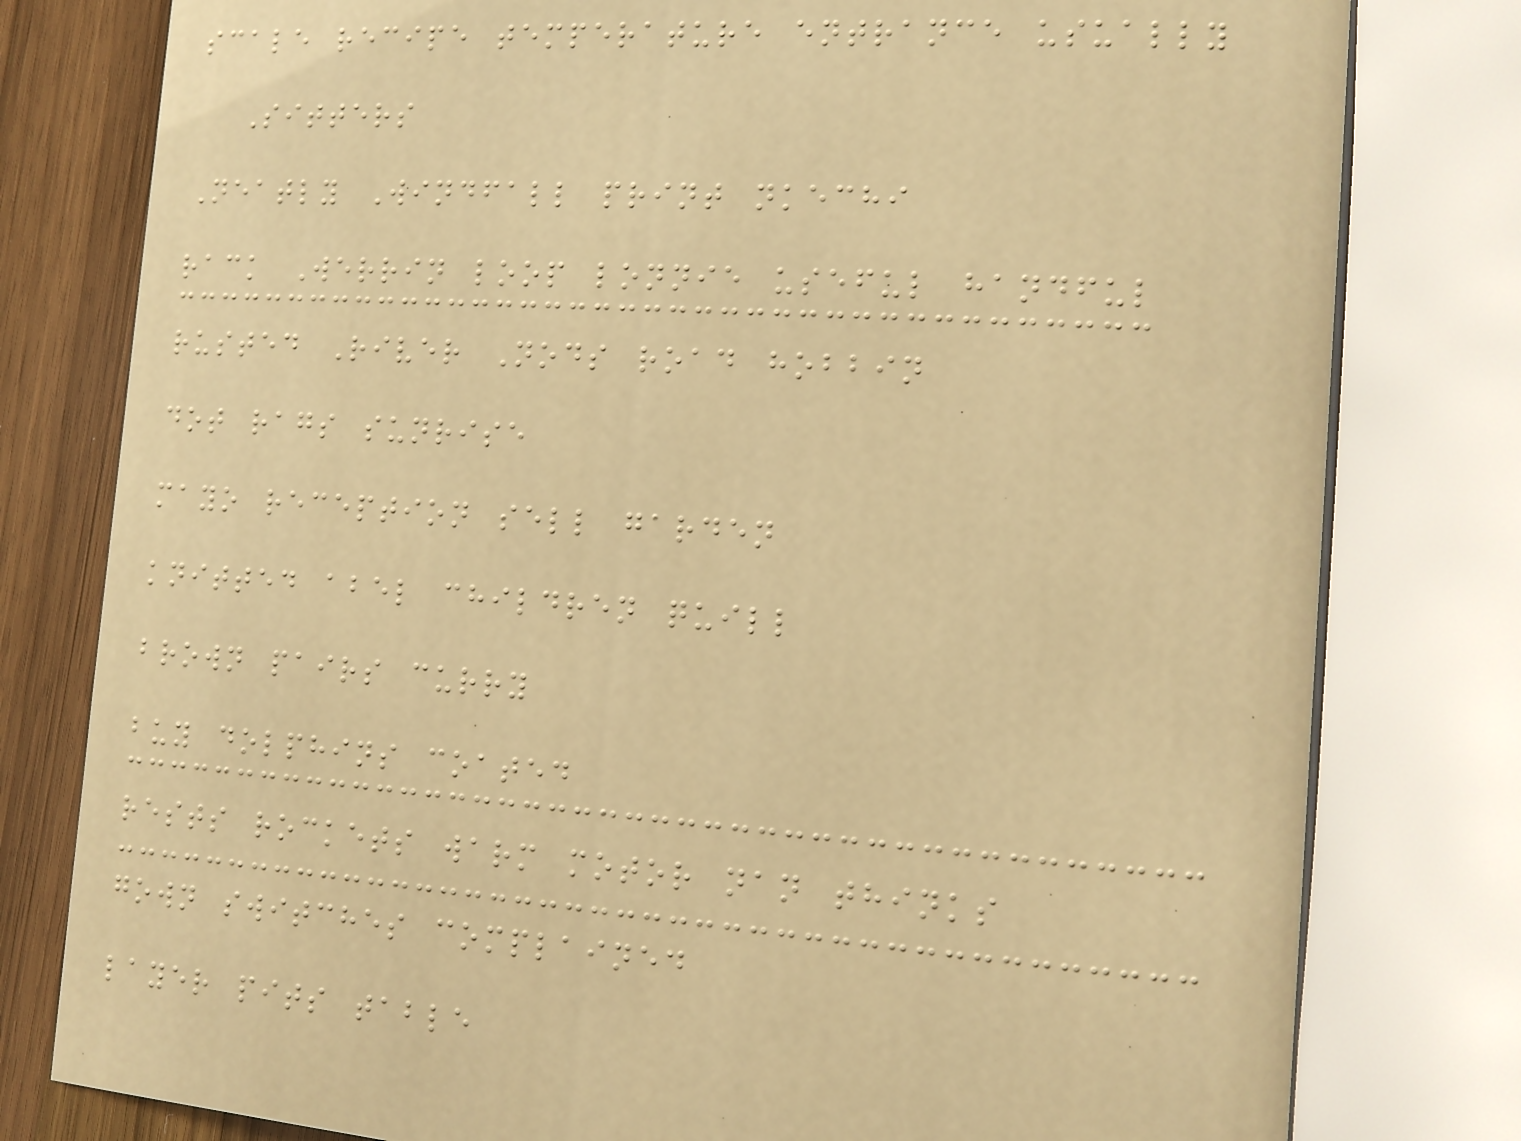scale recipe temperature entrance usually
Sitters
Neatly Windfall print nkechi
rack Werrin loop lonnie useful handful
rusted River Nods road hobbin
dot rags sunrise
mayo reception sell garden
knitted abel children quill
brown pairs curry
buy dolphins coated
rests rockets warm motor nan thinks
gown switches complained
layer pits table
